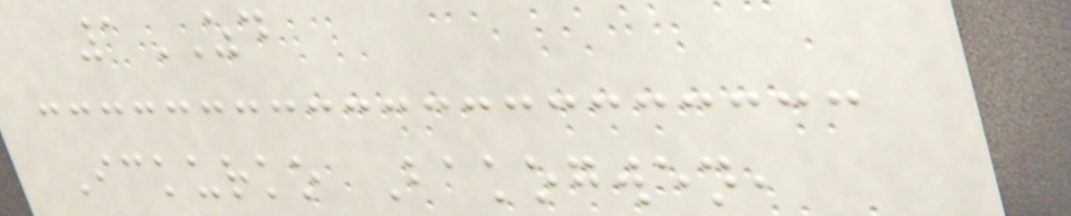1ZD
Ickurko Bakogwen,
